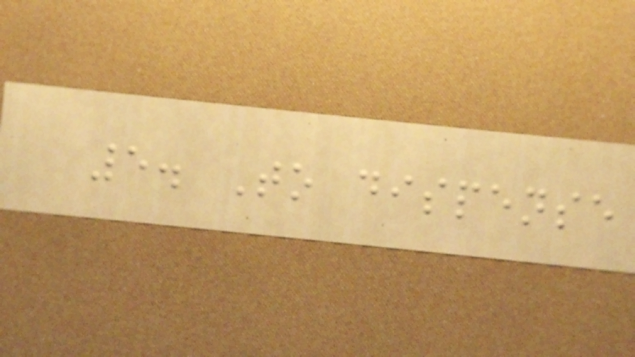5. To dispense
